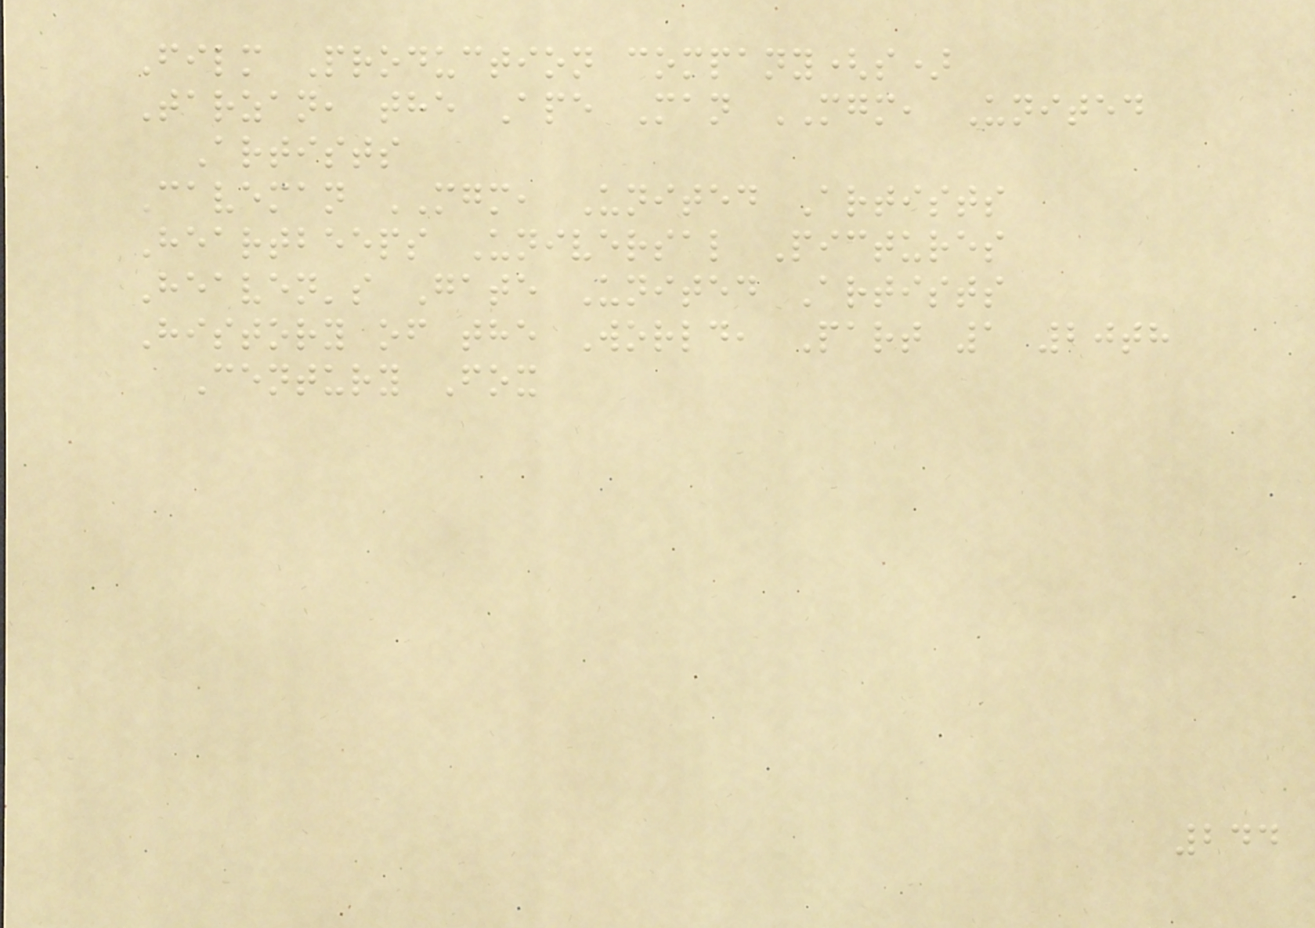Film Production company(s)
Tarzan, the Ape Man MGM, United
Artists
Caveman MGM, United Artists
Heartbeeps Universal Pictures
Heaven's Gate United Artists
History of the World, Part 1 20th
Century Fox
244
